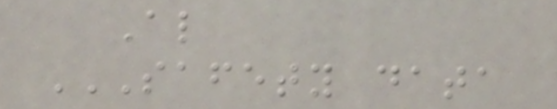Al
SAFETY DATA
